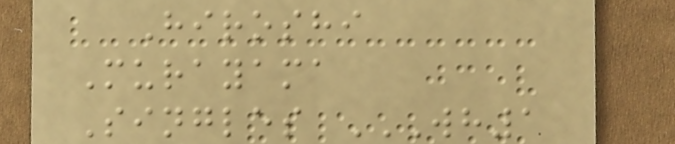Hiroshi
Murayama
Singles WH1
